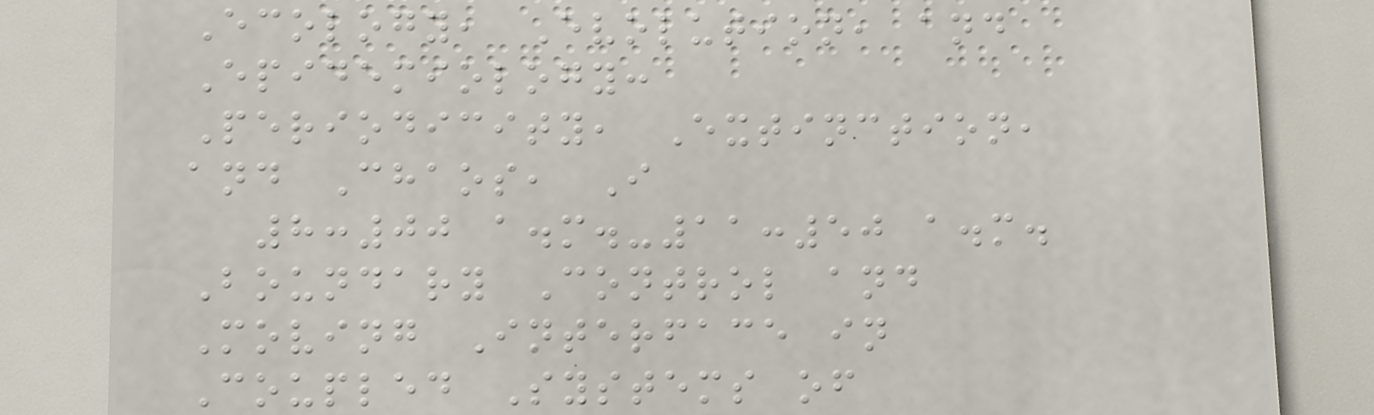Ecology, Evolution, and
Epidemiology:
Periodicity, Extinction,
and Chaos, I
8:00 a.m.-11:50 a.m.
Boundary Control and
Moving Interface in
Coupled Systems of
